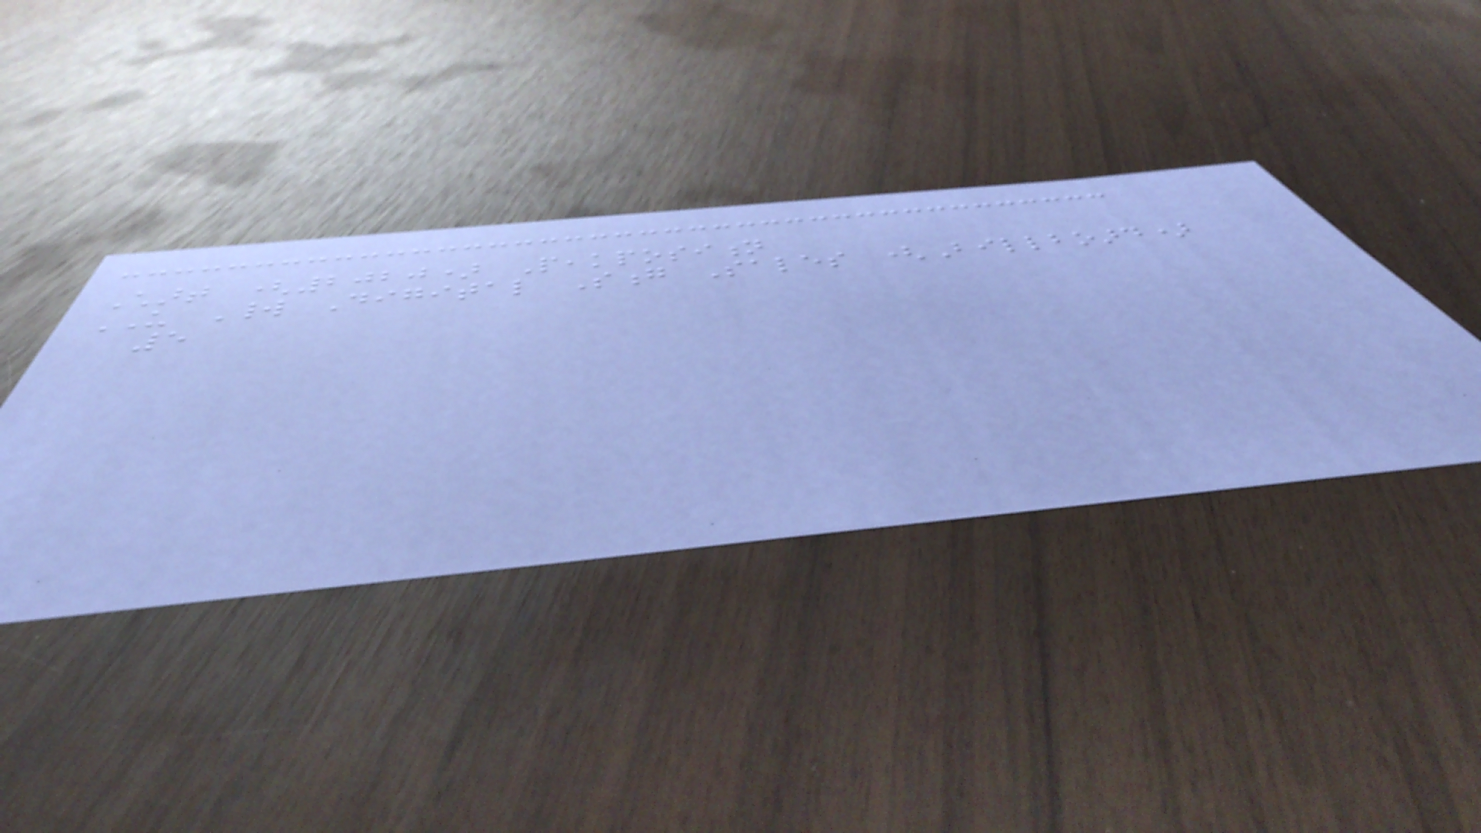Chart (2020) Peakposition
US World Digital Song Sales (Billboard)
5
